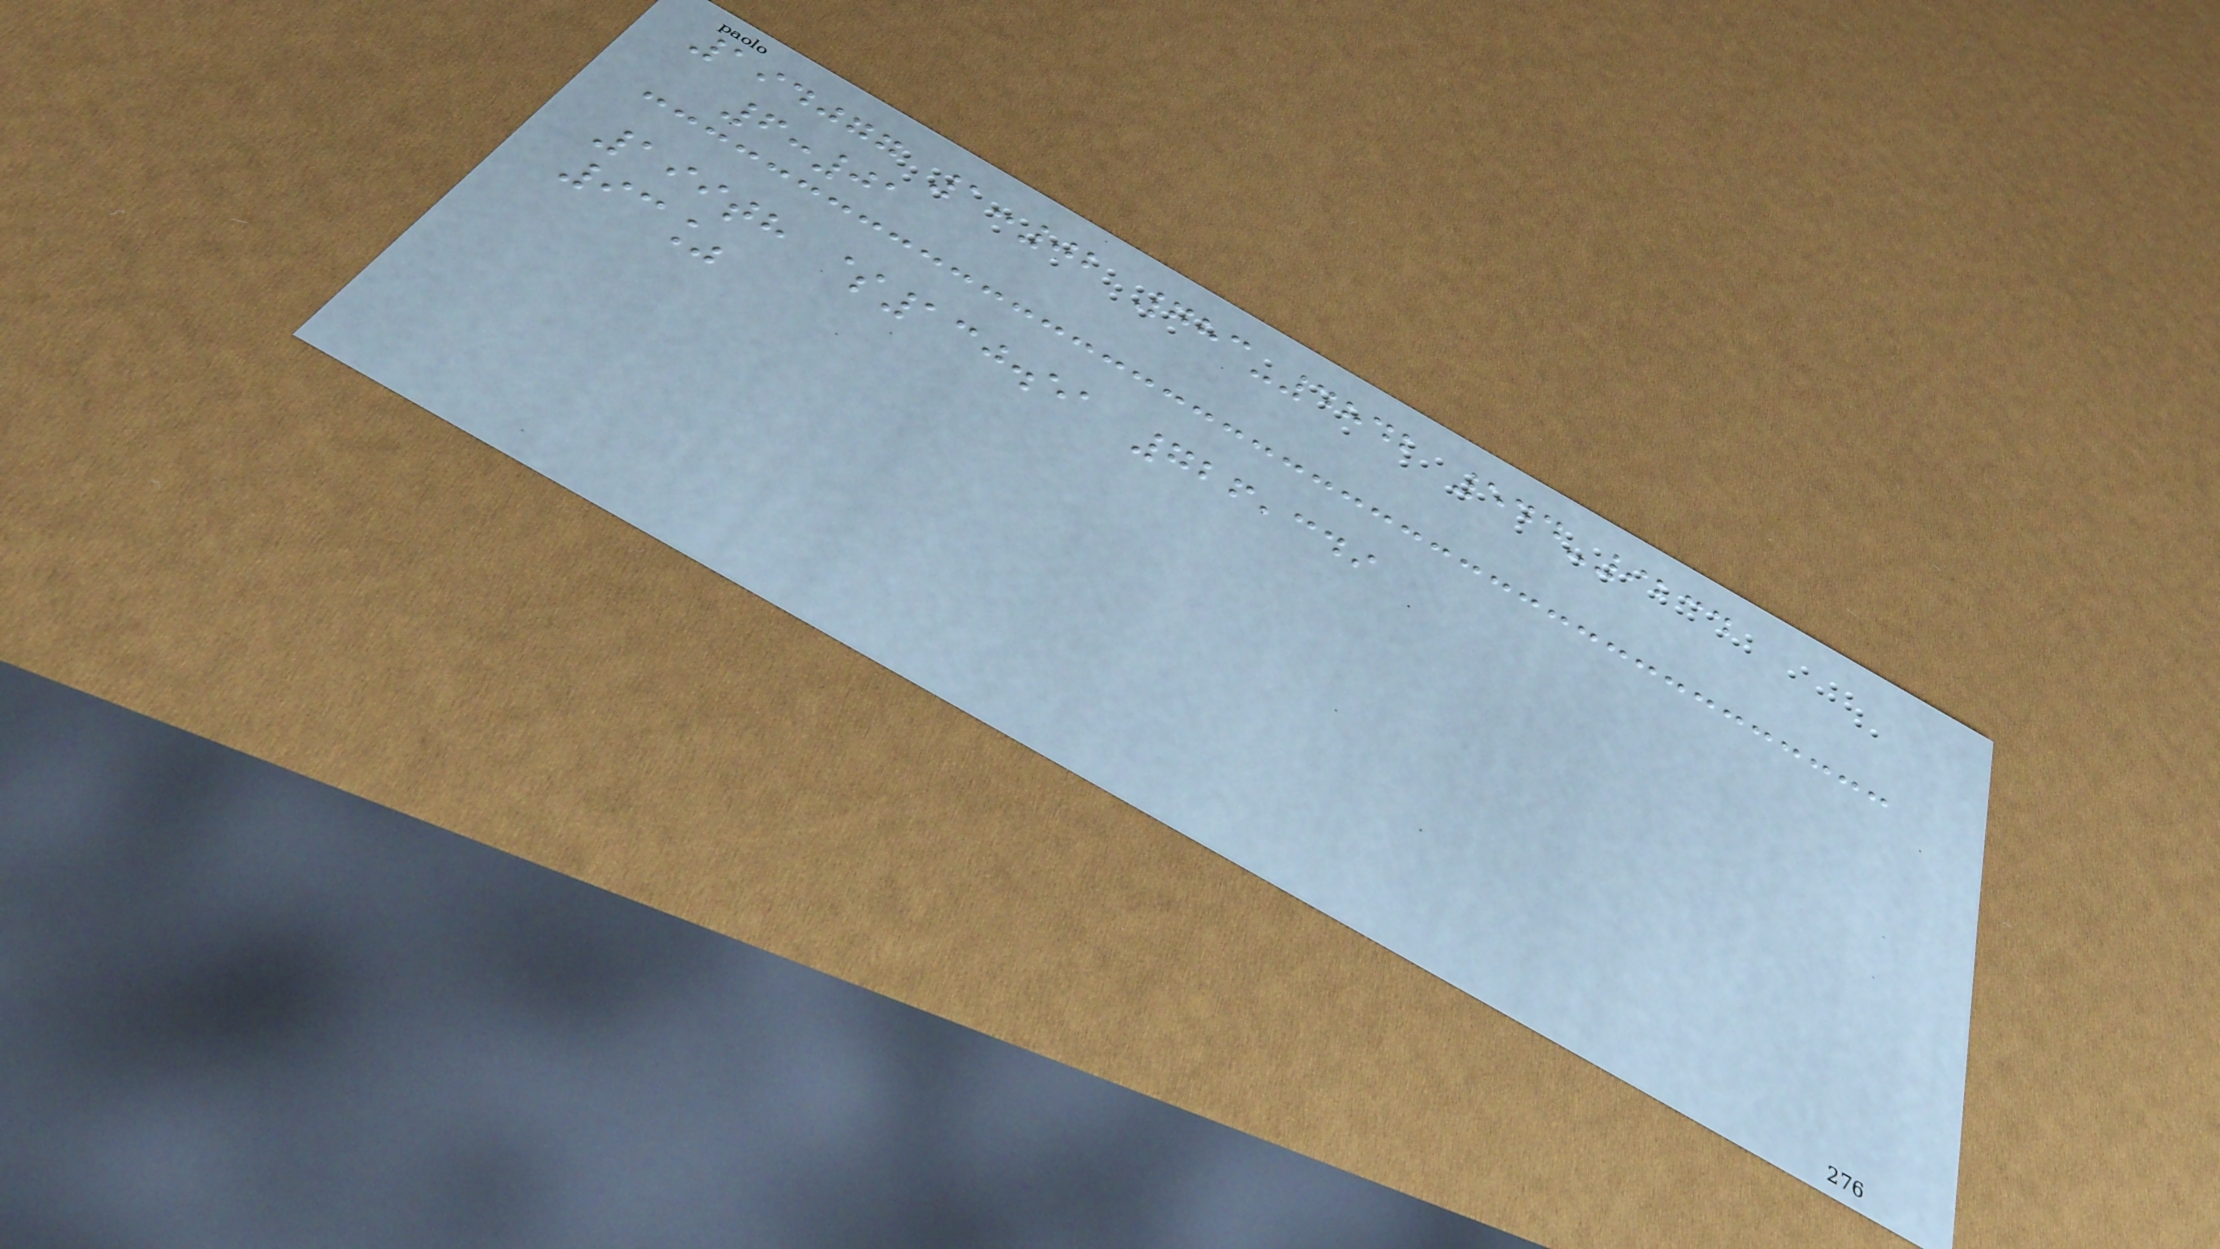194077 1:02 783-4842 544-9234
6:01
199th $130.51 726,349
93%
